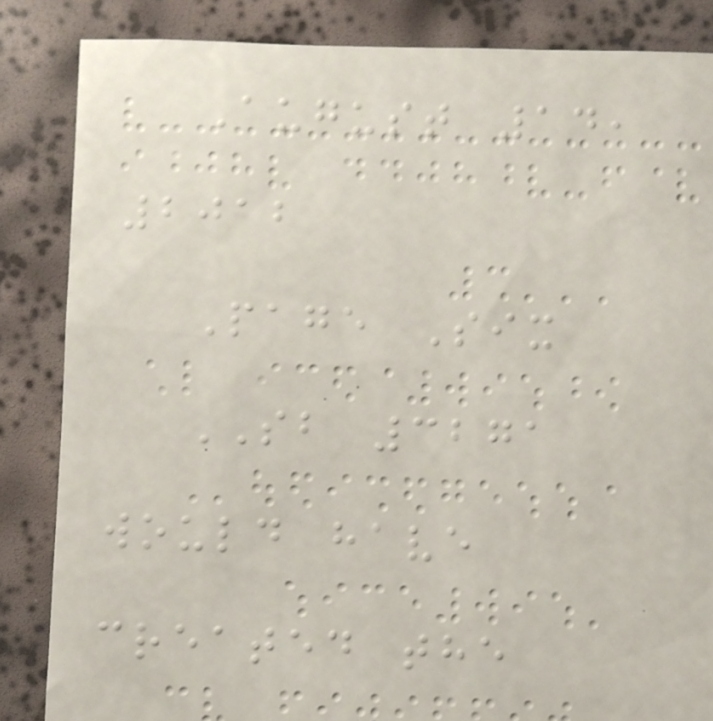August 14,
2012
Page Six
SB 3271
would have
created the
